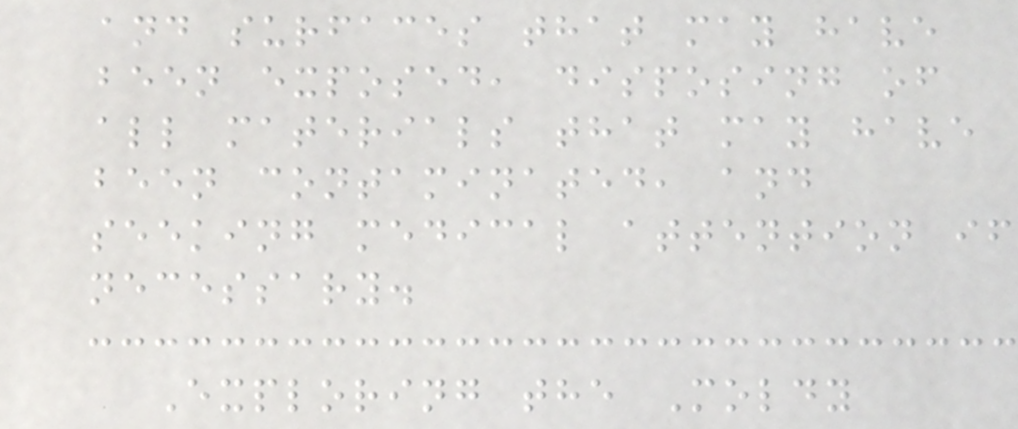and surfaces that may have
been exposed, disposing of
all materials that may have
been contaminated, and
seeking medical attention if
necessary.
Exploring the Moldy
